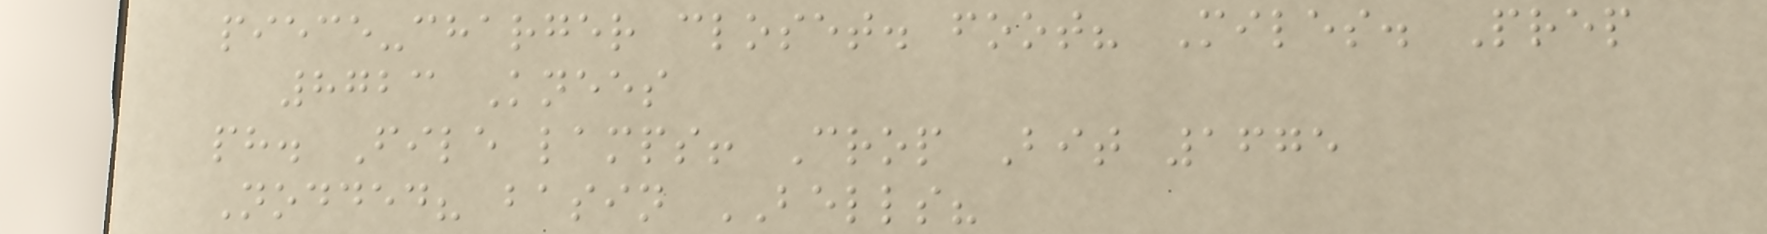piece-charger closet. foot? Miles. Prep
8723 Knees
ph. File lamps! Crop Bit 1675
Nodded? basin BELLS?
